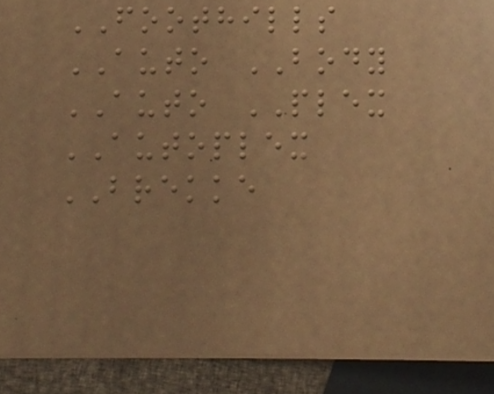FOOTHILLS
AUTO BODY
AUTO PLEX
AUTOPLEX
BREKKE
